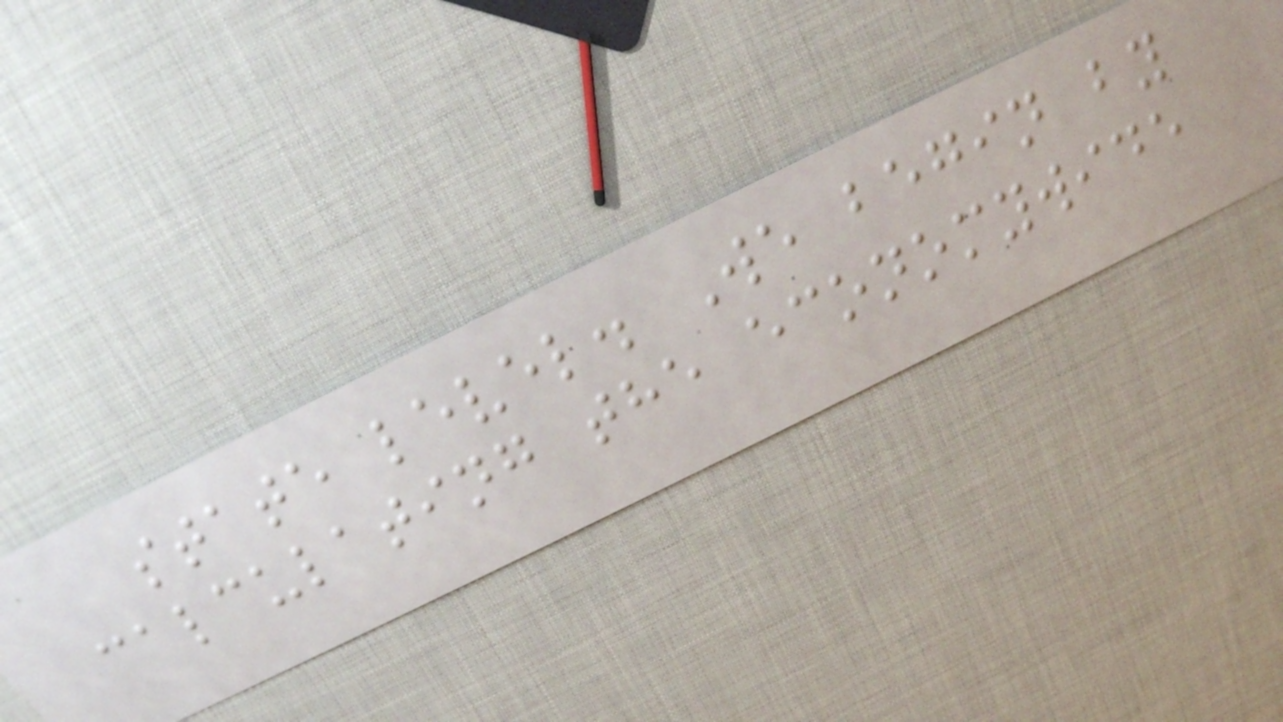state level. We begin by
calculating the economywide
